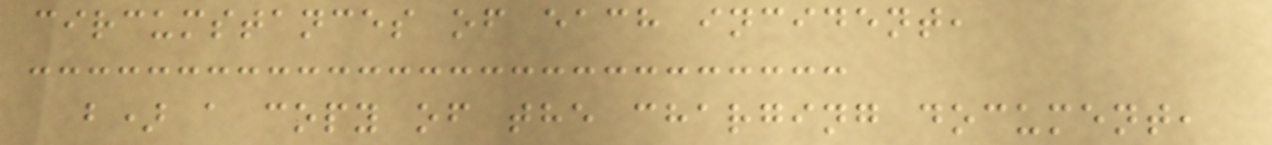circumstances of each incident,
b) a copy of the charging document,
